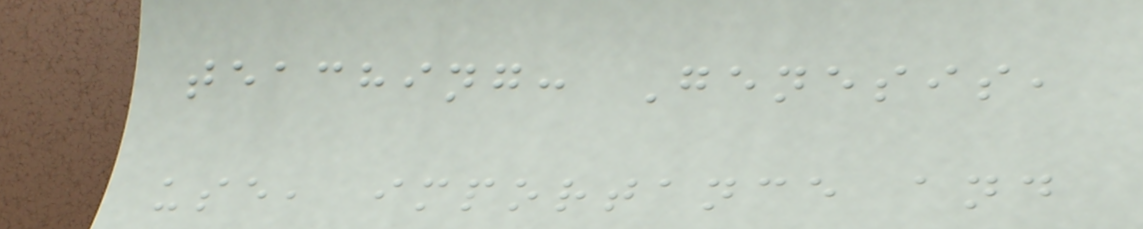teaching: Genesis,
use, importance and
